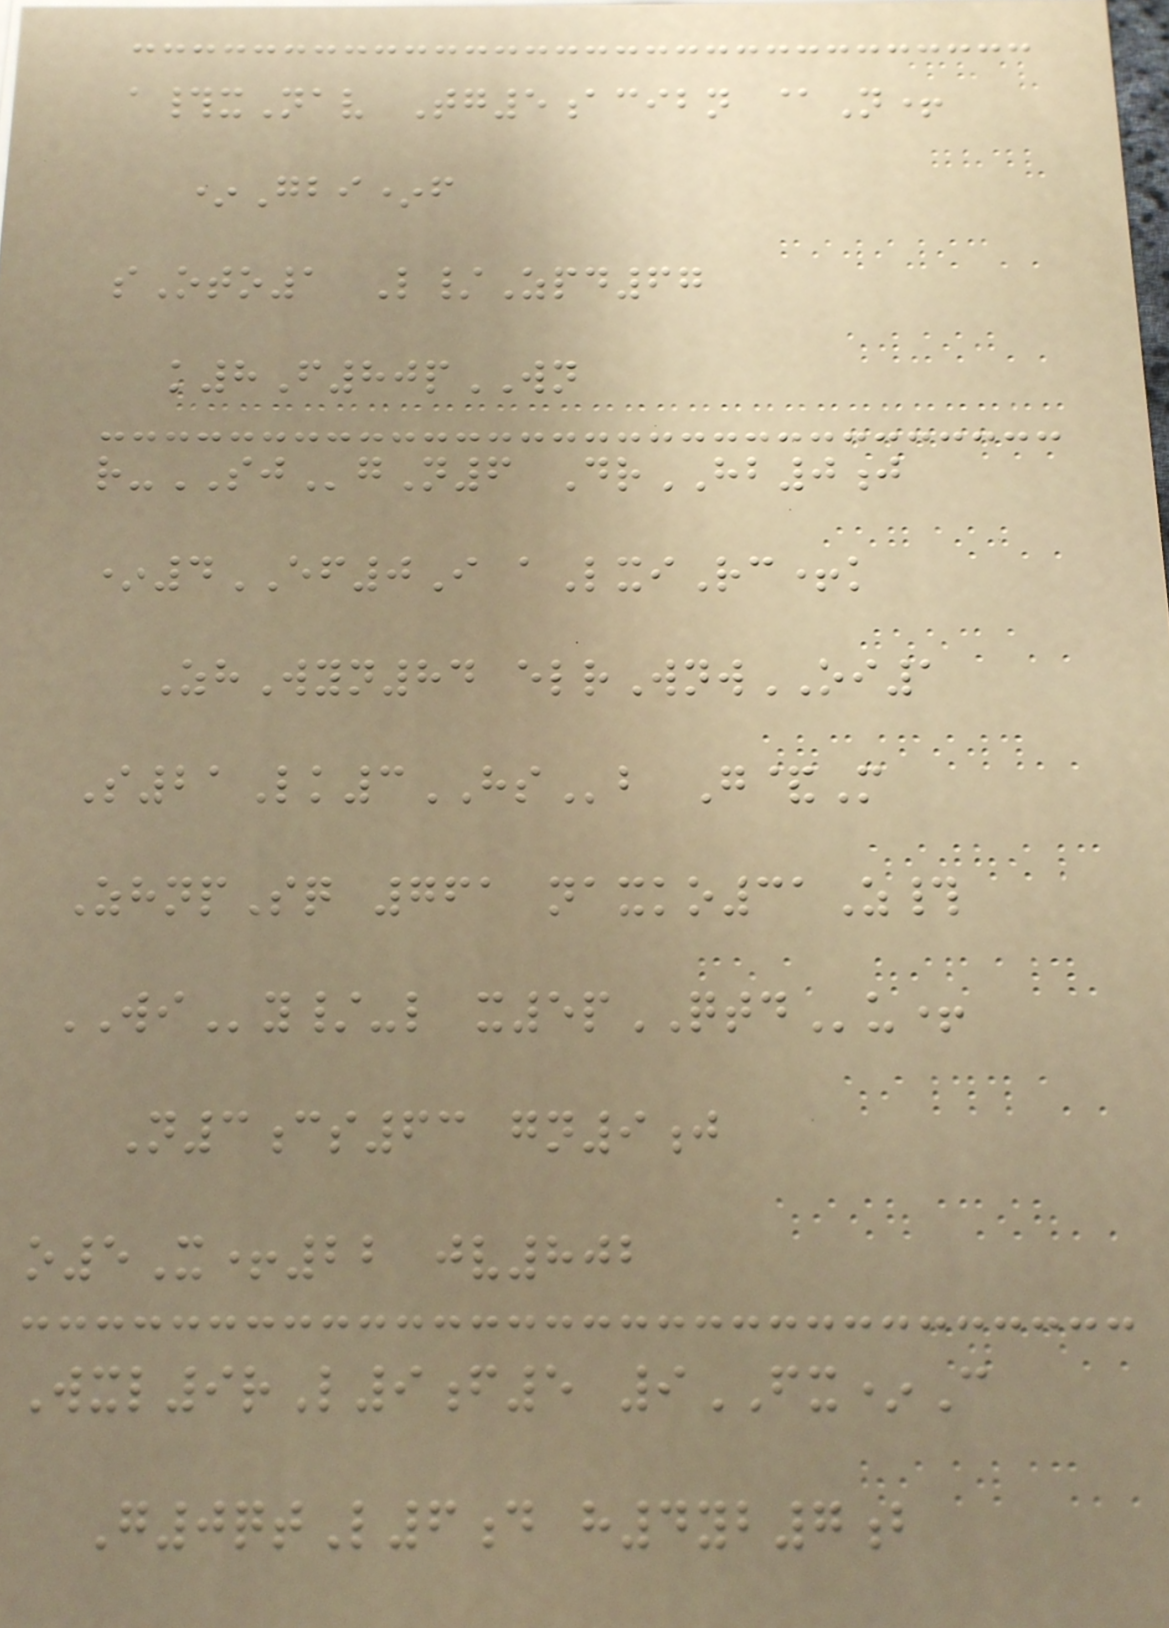a#xNav Tg5acibn @N+
*Gbi*f
sOto1 L/Zpd67
k8F80pWN
r-SJgN6 DrHB0j
*4EF0I aLxiRc+k
ZhWyn84 elrWnwOI1
S21Lk3HSb G&M
ZhnpSq 761 naxko31Z#
WIy/-l x5pQTDu+
N3cs63 gn9j
o5X+22 jv802
Wxl9rL9f5 9FX*C
G0qtL6d h4yb7b
